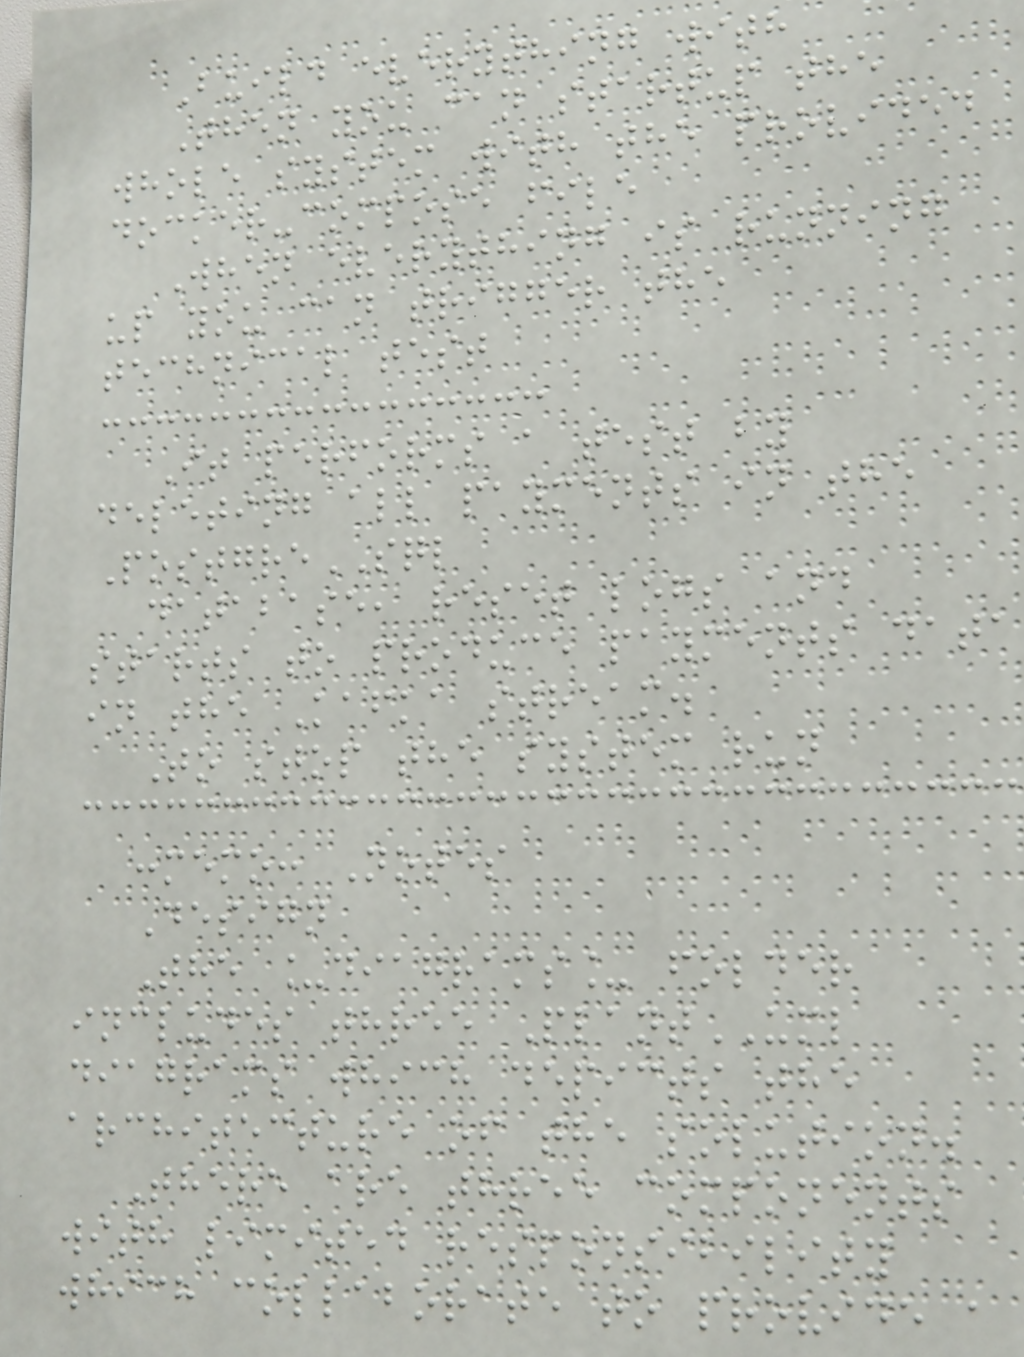Build everything with
Then you can startup the
whole system with the provided
docker-compose file
When everything is running
up you can trigger the
technical test
It performs a test by
deleting all payments in the
PostgreSQL
database, reset logs and
starts to produce payments data
in the Kafka stream.
To stop the system run
:memo: Notes
Design
The _diagrams_ folder
includes three PlantUML
diagrams which depicts the
architecture of the solution.
There are three components
with limited responsibility
which collaborate to provide a
